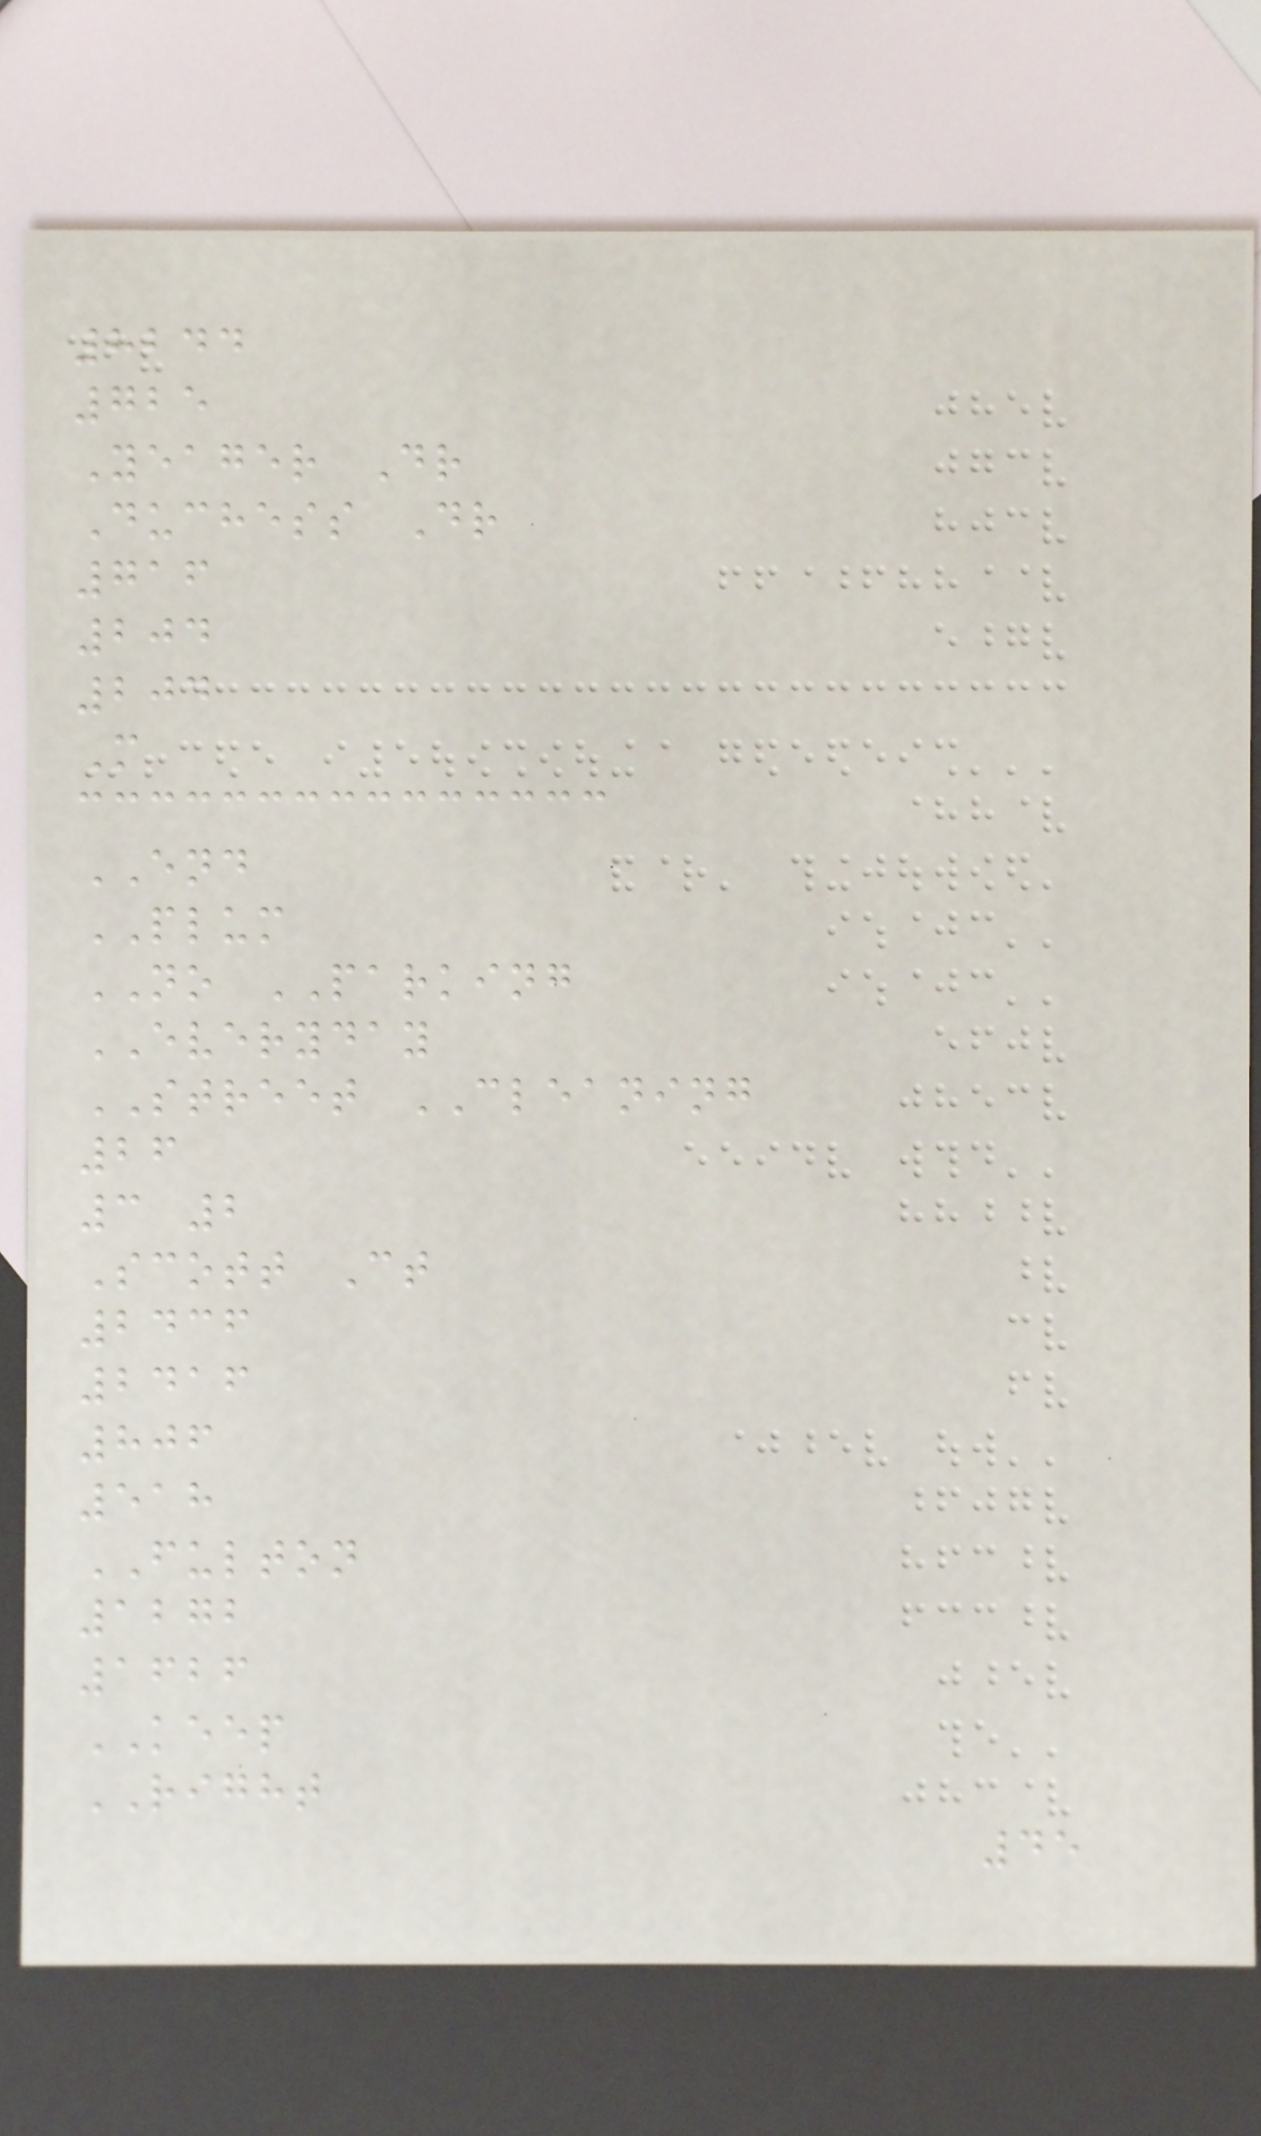8244
725
Yeager Dr
Duchess Dr
716
204
204
M
END
PLUM
NO PARKING
EVERYDAY
STREET CLEANING
26
3 2
Scott Ct
2436
2416
806
518
FULTON
1272
1626
KEEP
RIGHT
45
